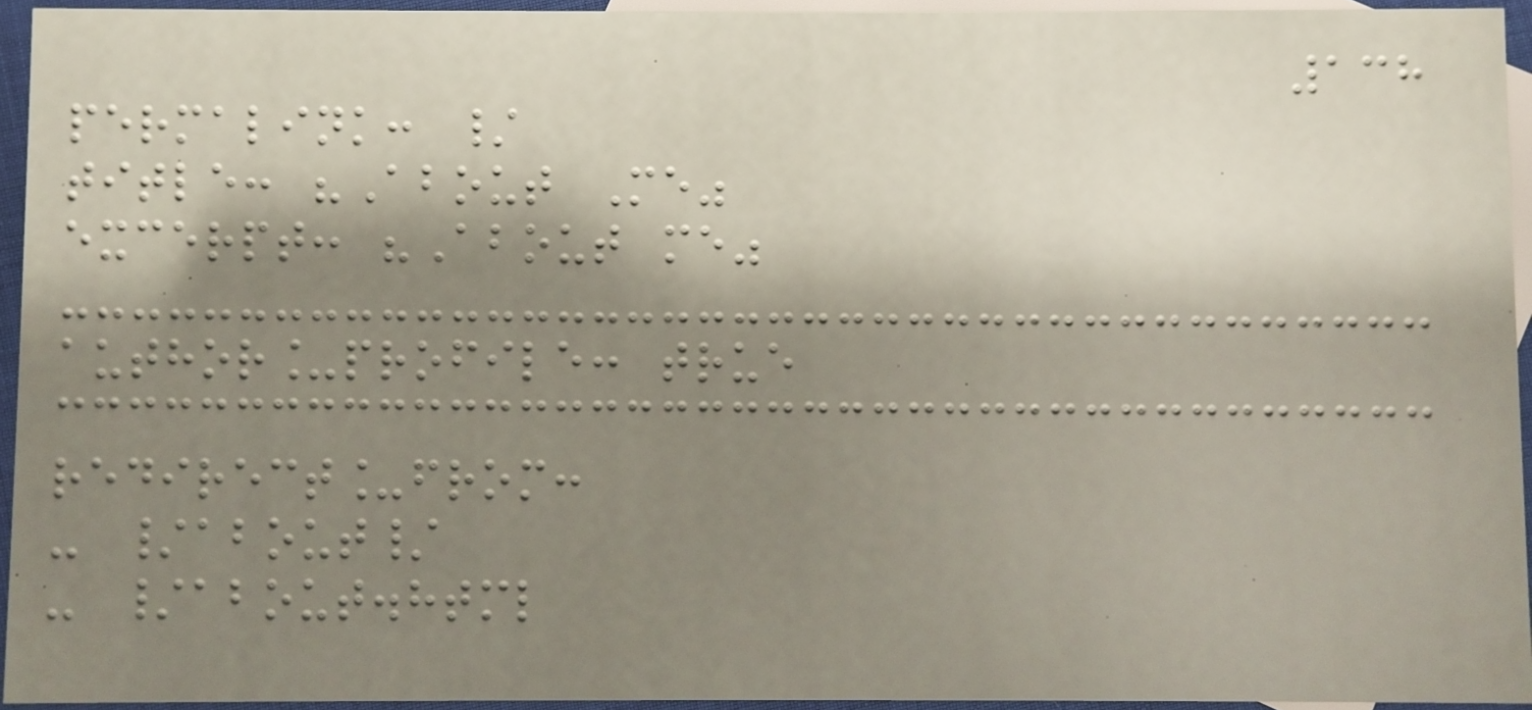138
permalink: /
title: "About Me"
excerpt: "About me"
author_profile: true
redirect_from:
- /about/
- /about.html
